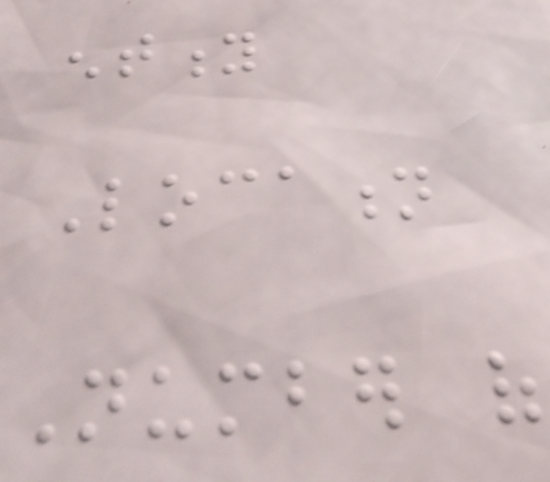entity
Location
Number of
